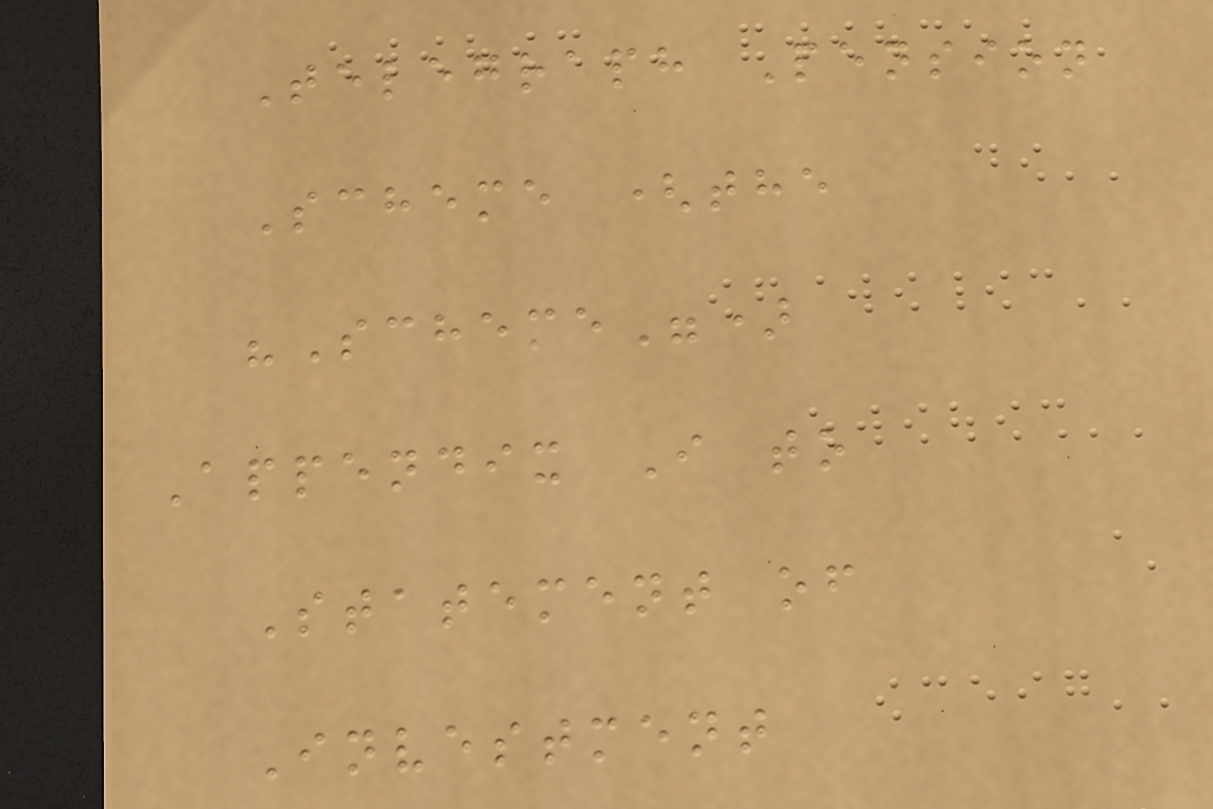Telegraph Pension
Scheme (the
"Scheme")
Appendix I to
Statement of
Investment
